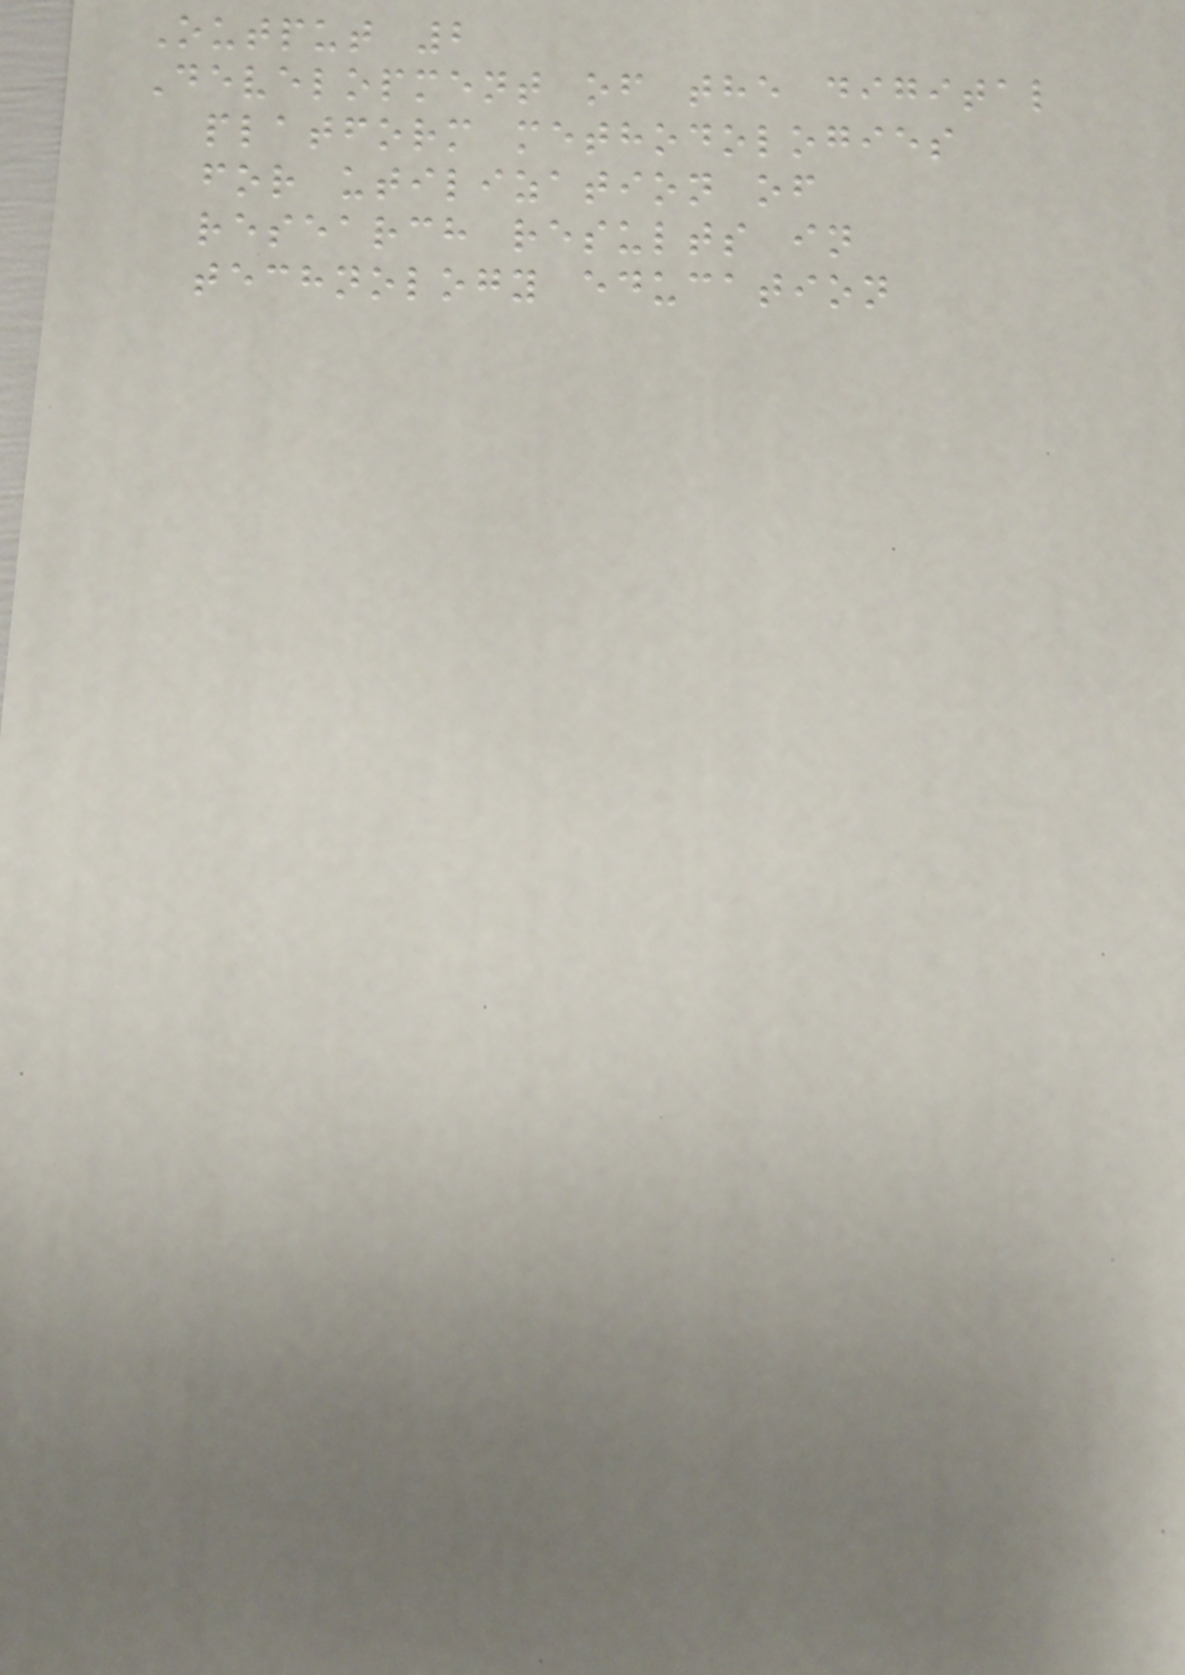Output 2
Development of the digital
platform methodologies
for utilization of
research results in
technology education
